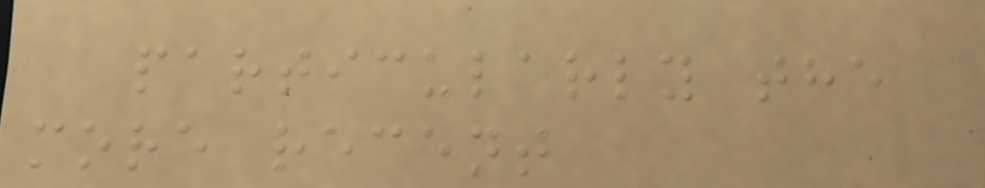particularly the
more recent
